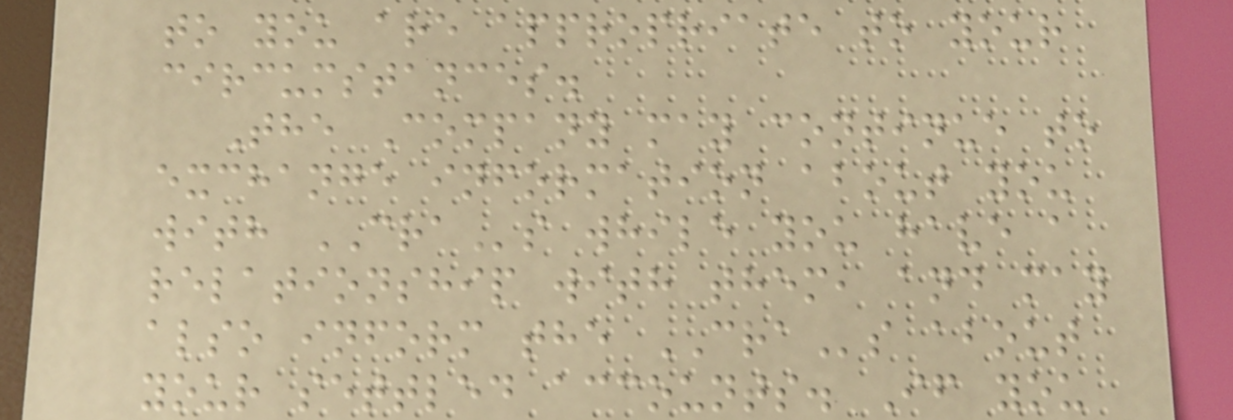to you are appropriate to your
circumstances.
The Company may continue to
exchange information about you
with CRAs while you have a
relationship with them, and may
also inform the CRAs about
your settled accounts. If you
